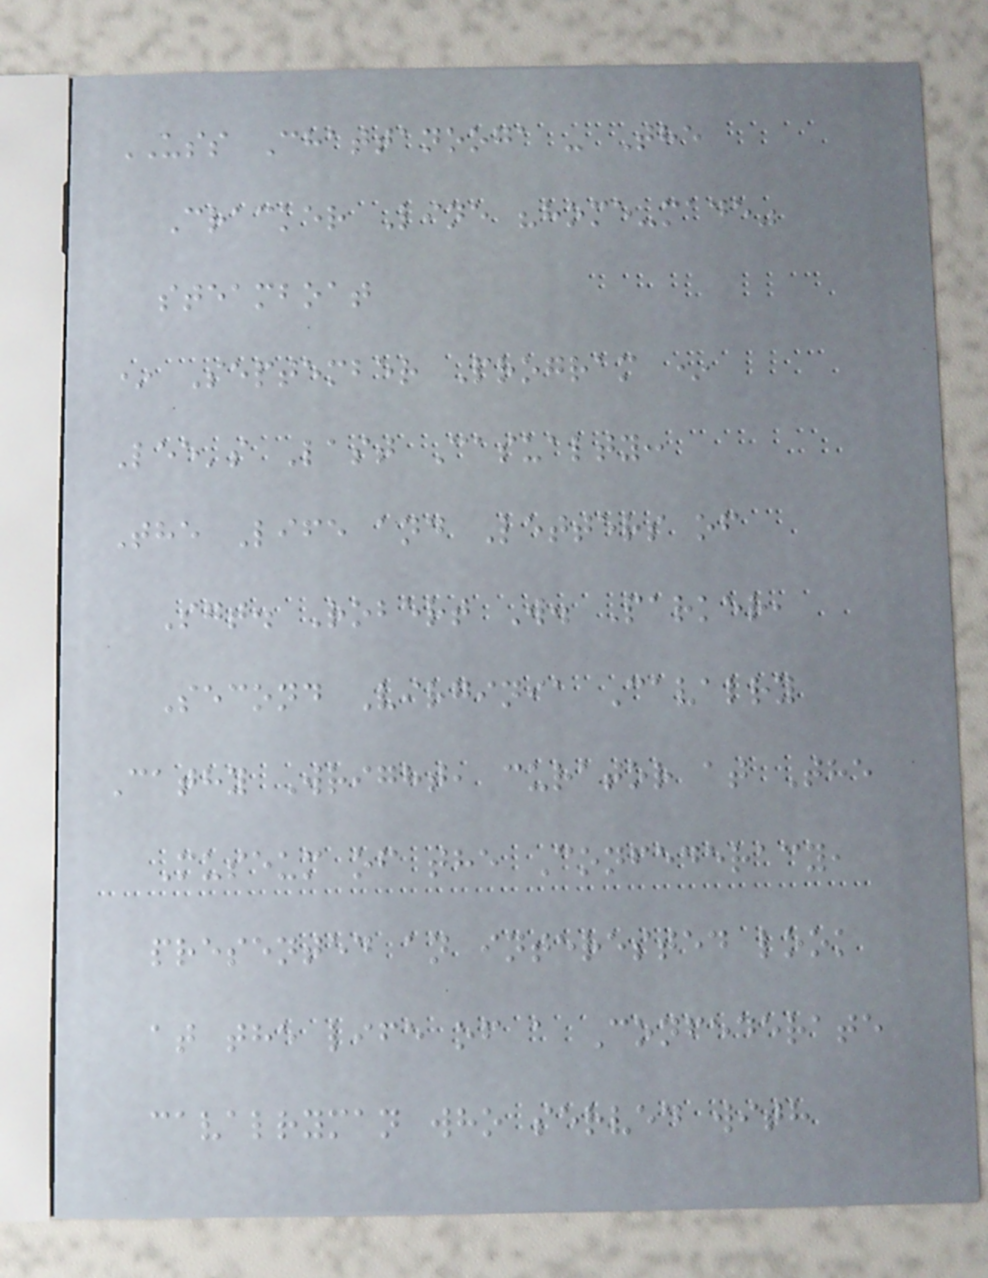USS Chattanooga - The
Cracker Line "home-made"
steamboat
* September Program *
Lee's Last Casualty:
The Life and Letters of
Sgt. Robert W. Parker,
Second Virginia Cavalry
Cathy Wright, curator at The
Museum of the Confederacy,
presented an interested look
at the life of a Confederate
cavalryman who served with
